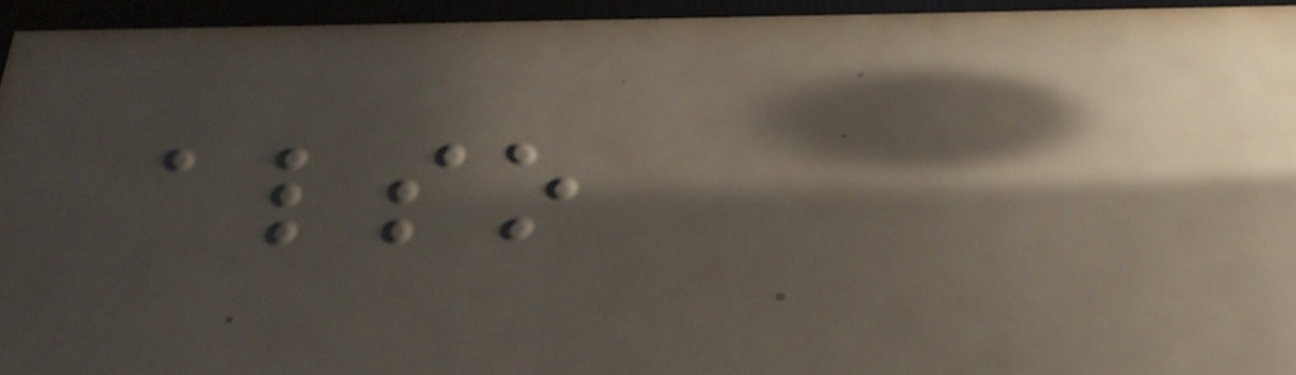also
